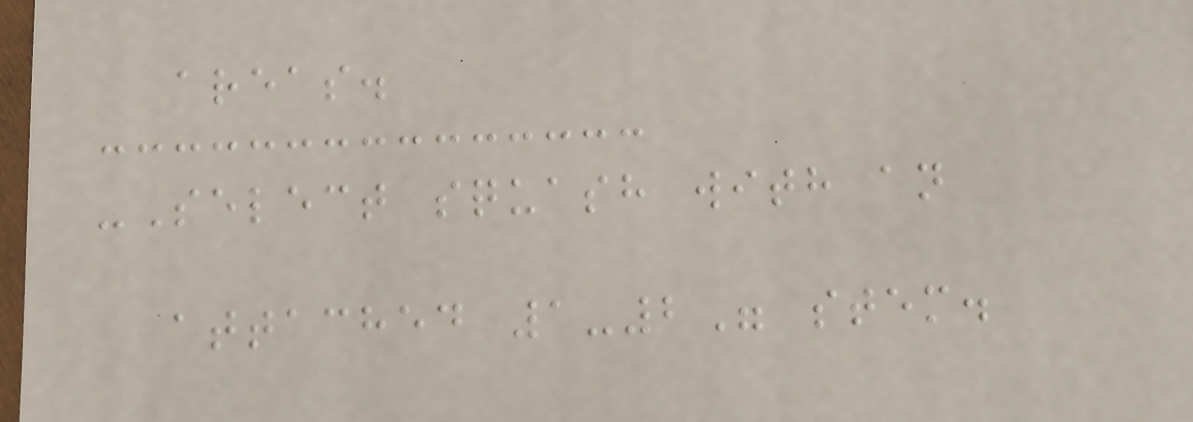areas.
-Select squash with an
attached 1-2" stem.
